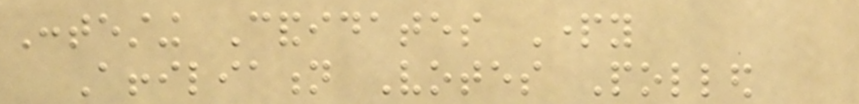Contesting Candidates Party
Affiliation Votes Polled
